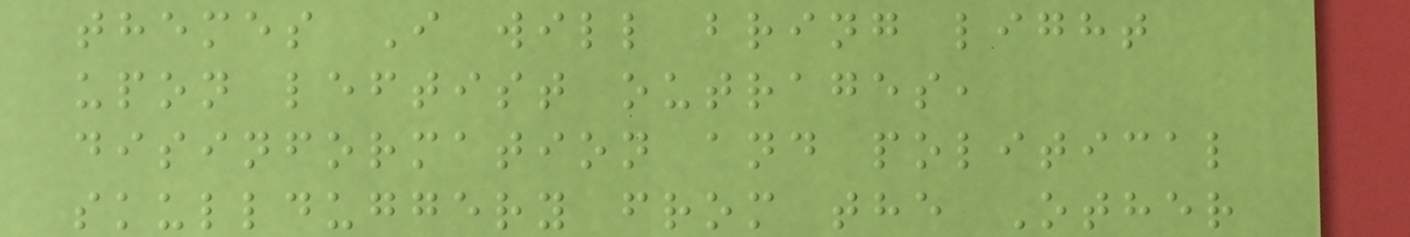themes I will bring light
upon leftist outrages,
disinformation and political
skullduggery from the Other
